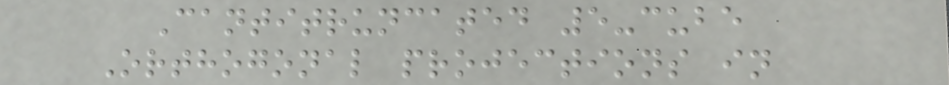Cantitruncated 5-cube
Orthogonal projections in
